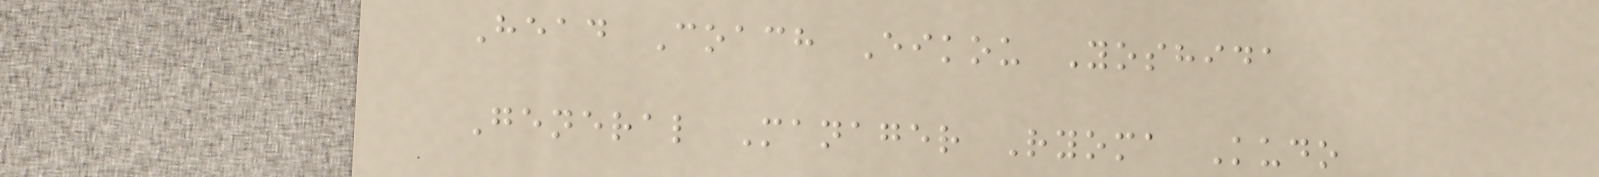Head Coach Eikou Yoshida
General Manager Ryoma Kudo
